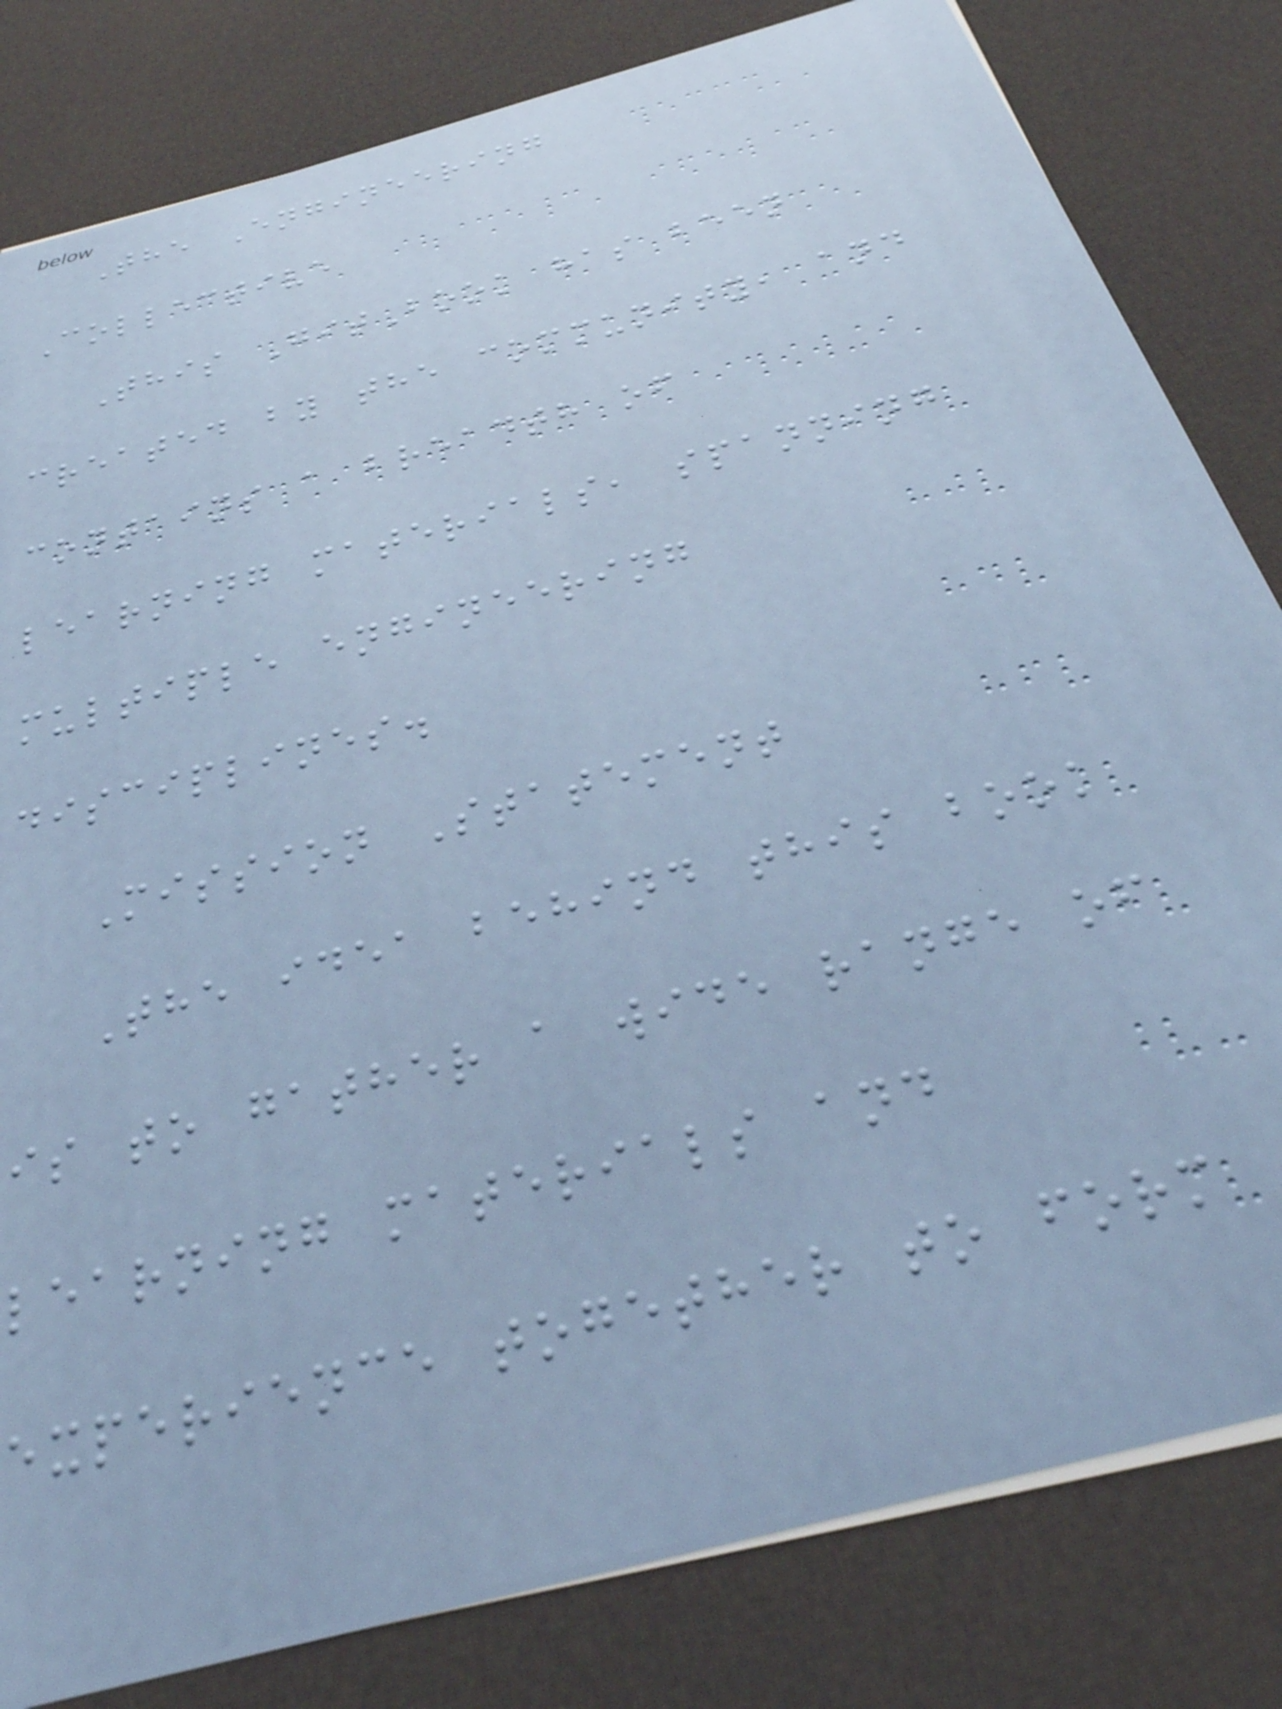The Engineering
Collective
This GitBook has been
created by the community, and
contains a breadth of
learning materials, spanning
multiple engineering
disciplines.
Mission Statement
The idea behind this book
is to gather a wide range of
learning materials and
experience together to form
